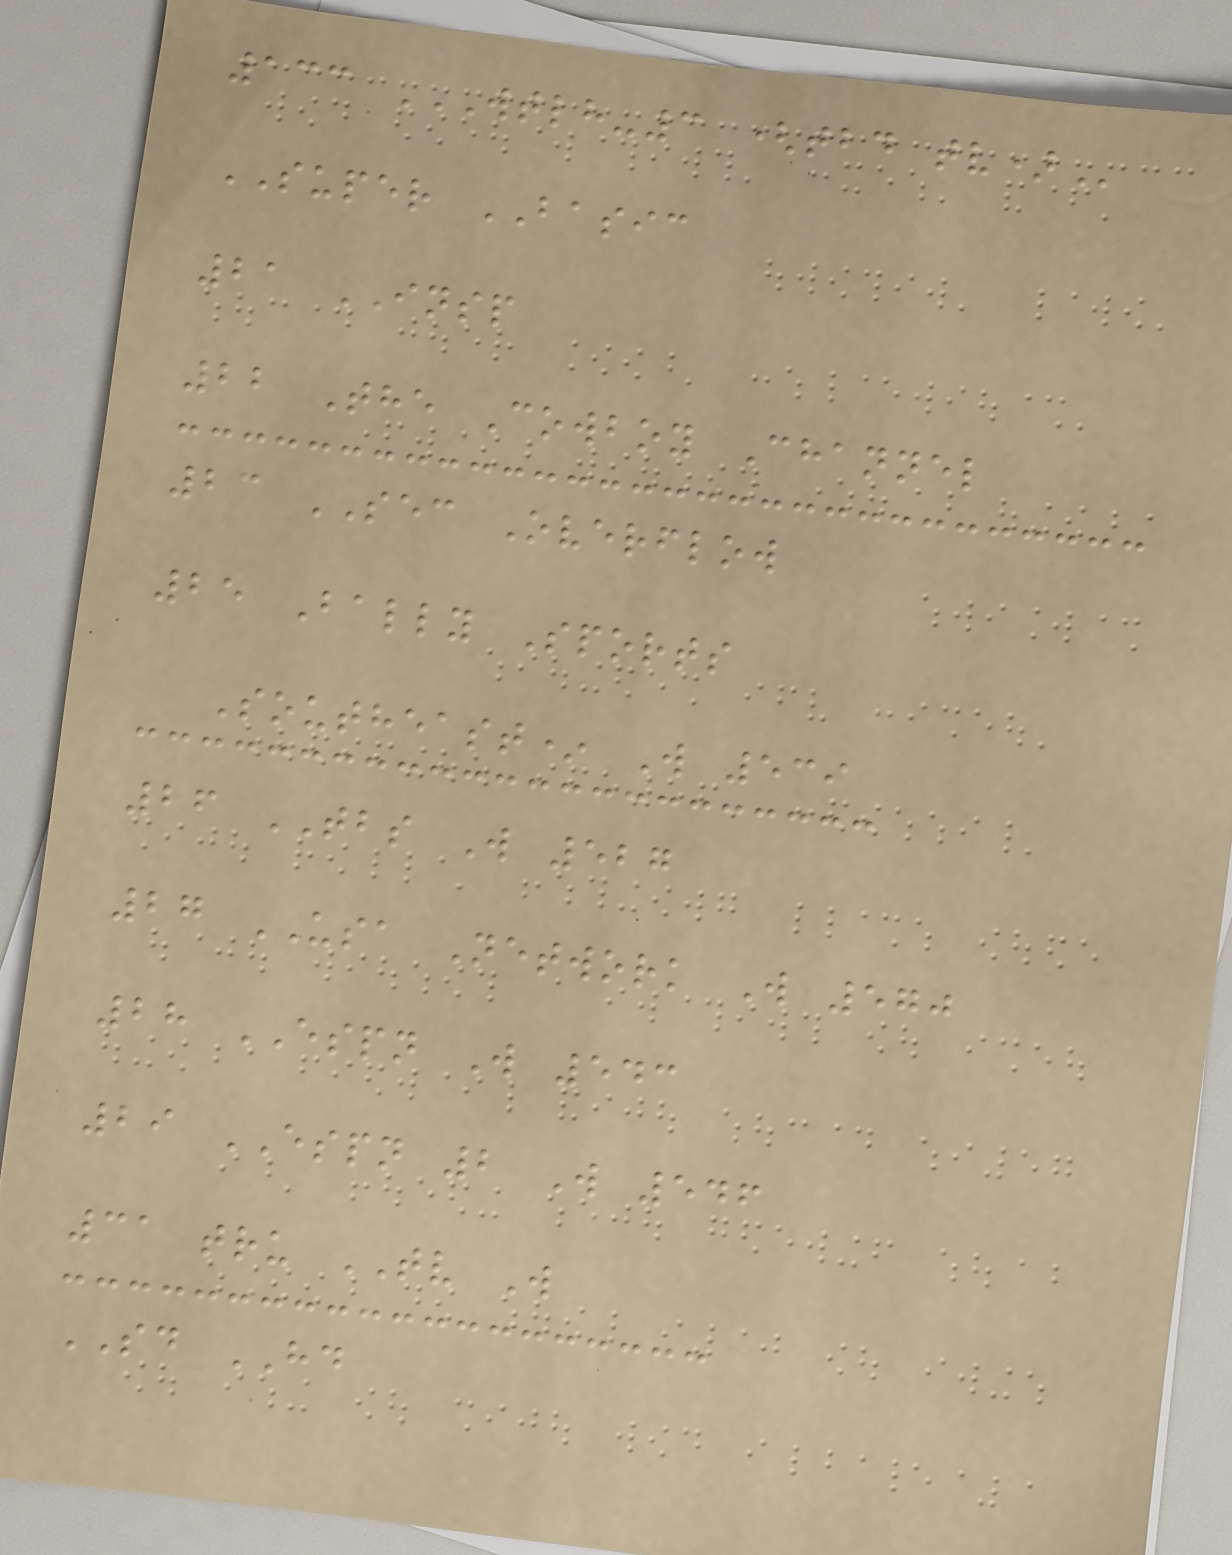133 WTLH-3 (TBD TV)
SUPER BASIC
21 INSP
22 The Cowboy Channel
23 SEC Overflow
25 Bally Sports
Southeast* W 539
26 TBS W 527
27 USA Network W 570
28 ESPN W 543
29 ESPN 2 W 546
31 tru TV W
SD HD
